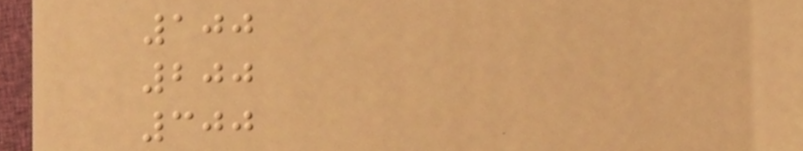100
200
300
